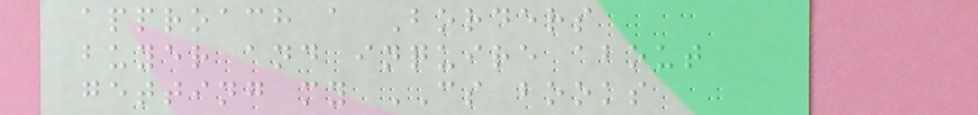approach a Borders
buyer and inquire about
getting my CS books
